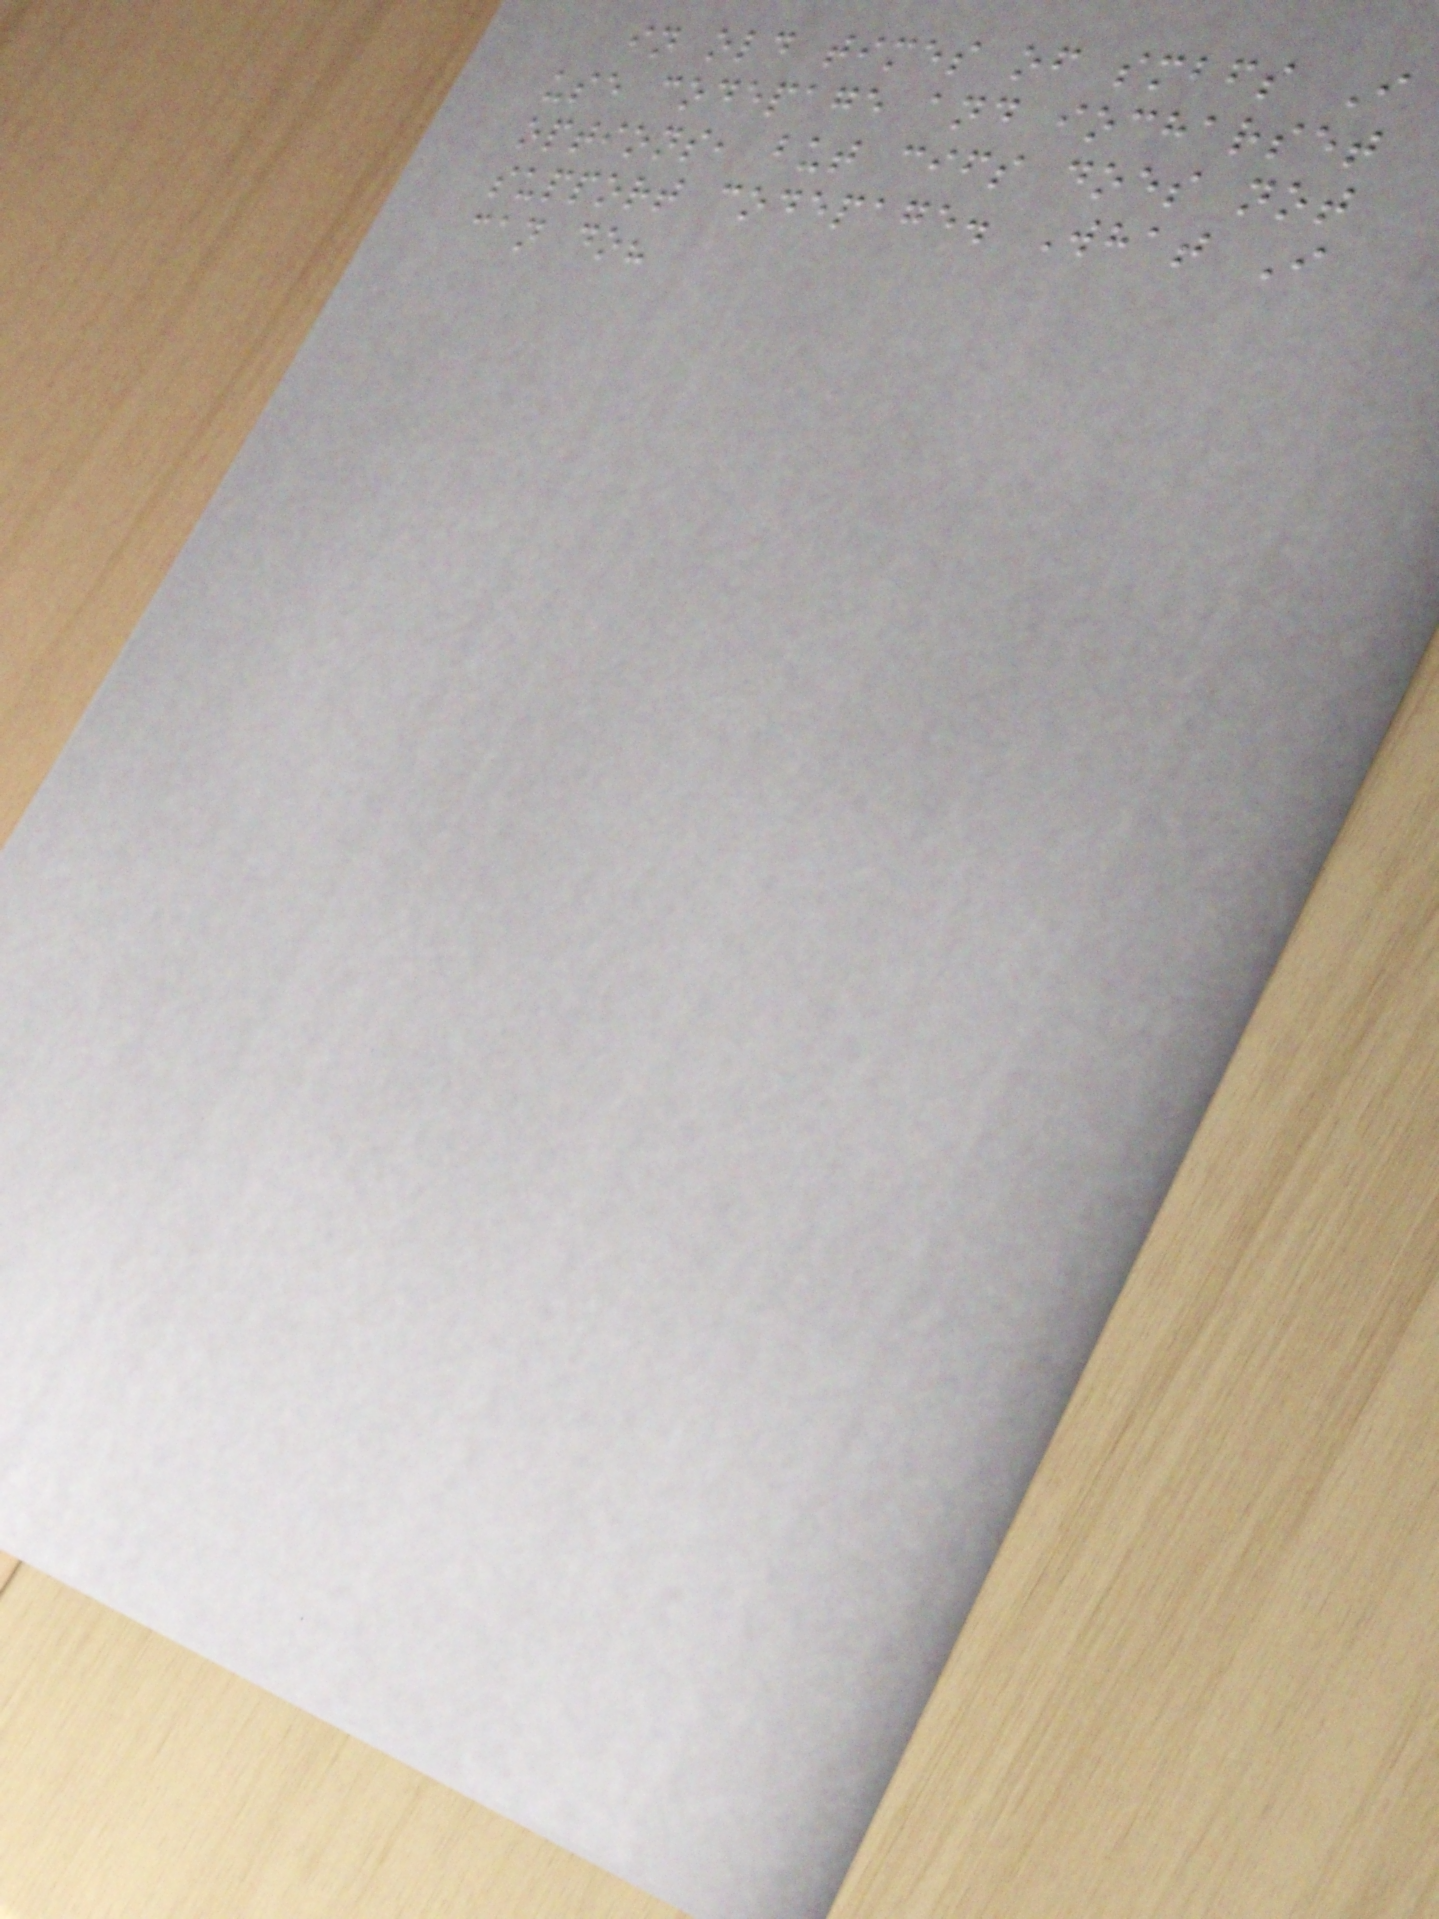in old times of smbfs I
use codepage and iocharset
options, but cifs does not
support codepage. What I
can do?
